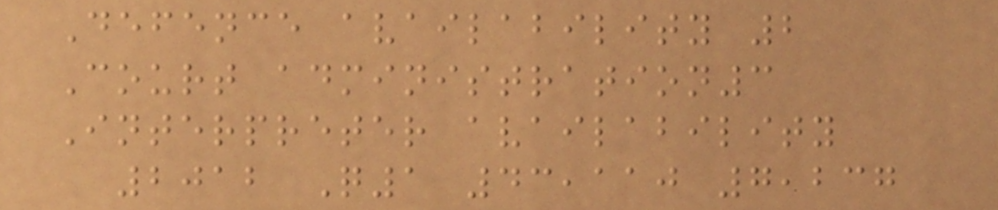Defence availability 2
Court administration3
Interpreter availability
2012 Q1 43,110 7,237
